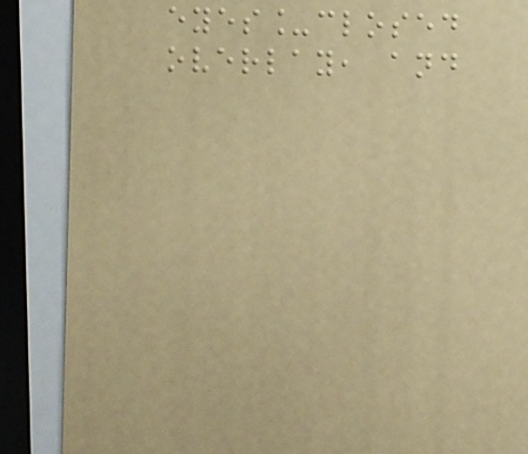eyes_closed
overlay, and
